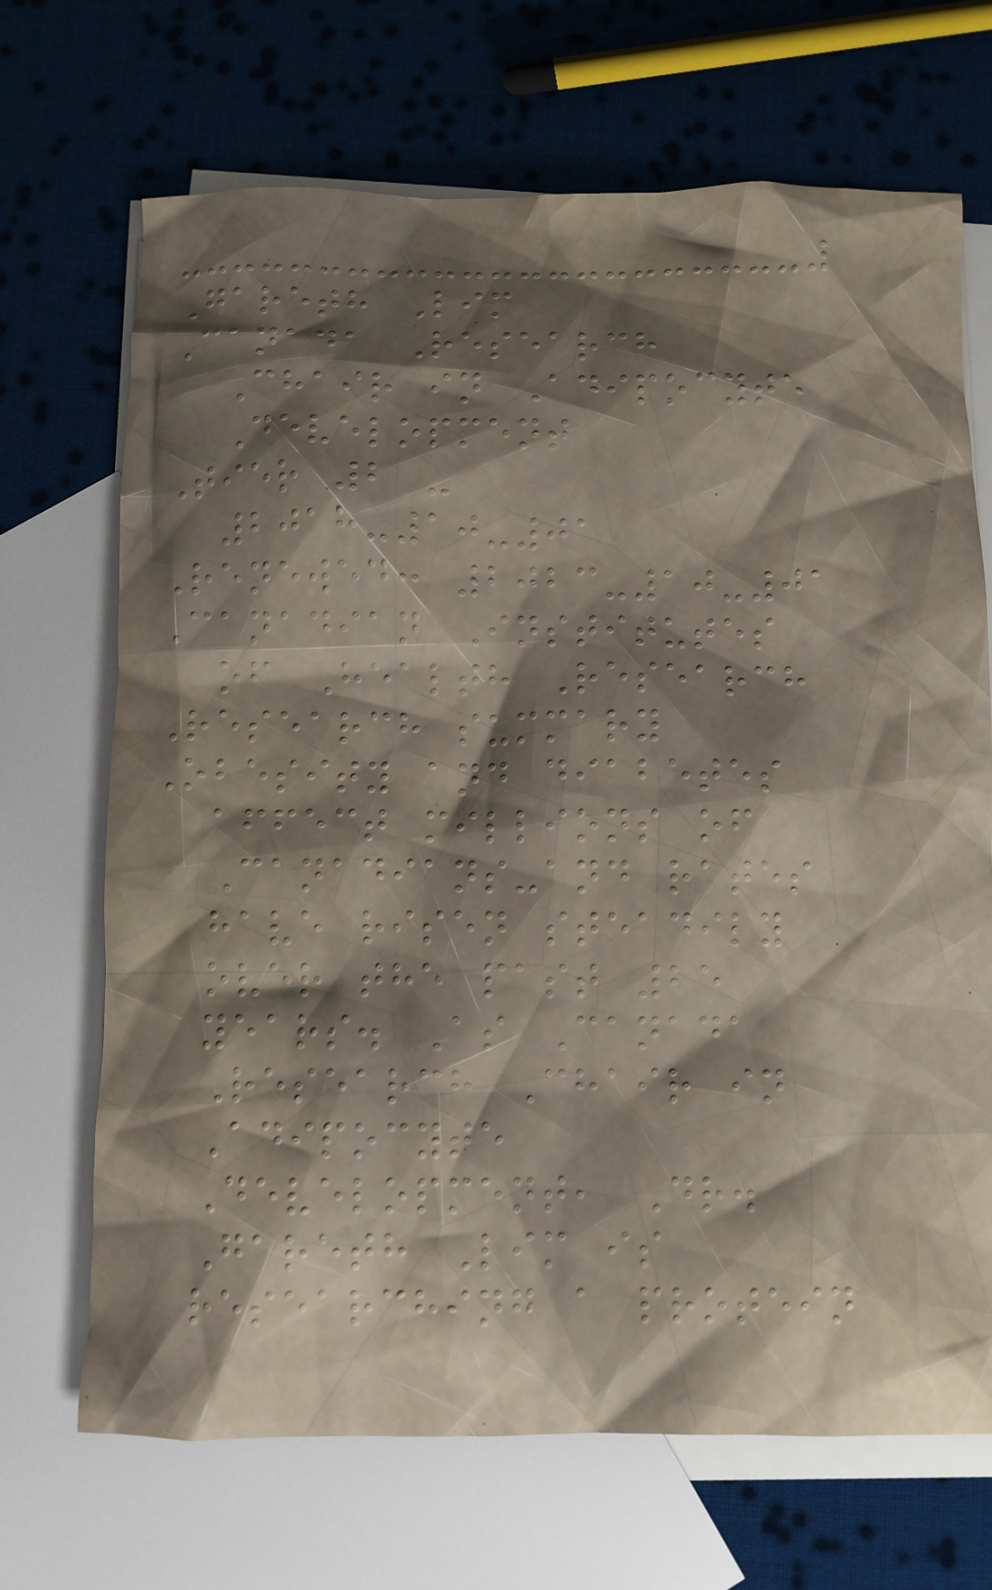Gareth Lim
Canada Research
Chair in Adipocyte
Development
Tier 2 -
2018-10-01
Renewed: 2023-10-01
Canadian Institutes
of Health Research
Research summary
Obesity and diabetes
affect millions of
Canadians-and rates
have risen steadily
over the past 25
years. As Canada
Research Chair in
Adipocyte
Development, Dr.
Gareth Lim is
researching a protein
